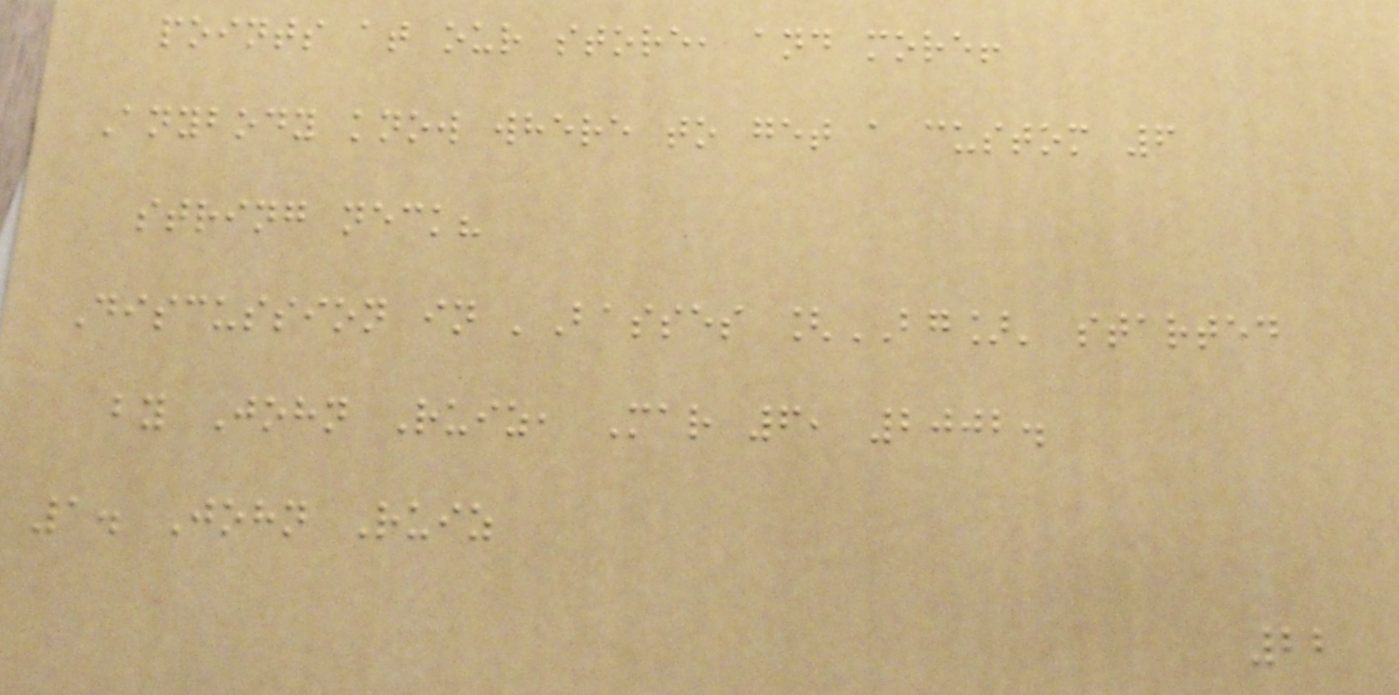points at our store, and more!
Anybody know where to get a custom 6
string neck?
Discussion in 'Basses [BG]' started
by John Ruiz, Mar 6, 2002.
1. John Ruiz
22
